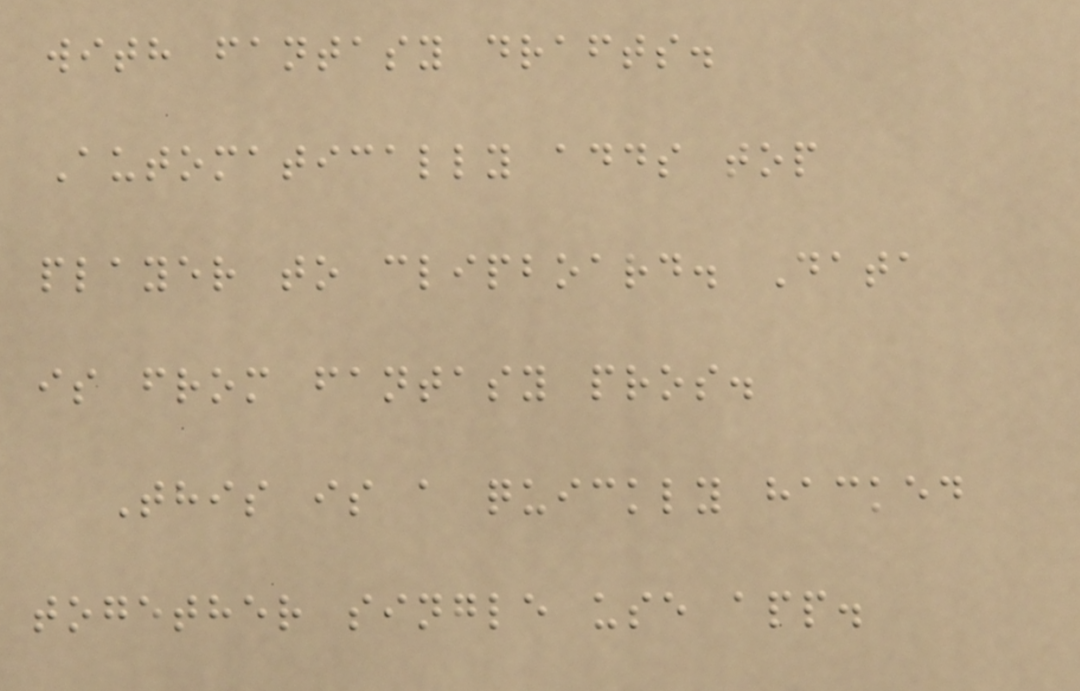with fantasy drafts.
Automatically adds top
player to clipboard. Data
is from fantasy pros.
This is a quickly hacked
together single use app.
